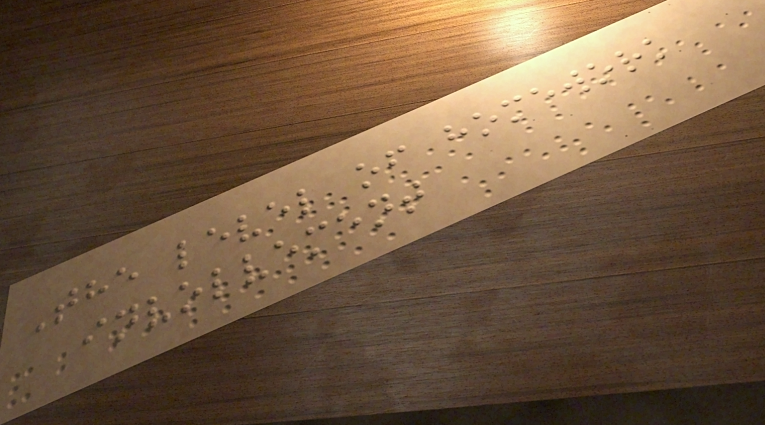The level of homework
involvement
